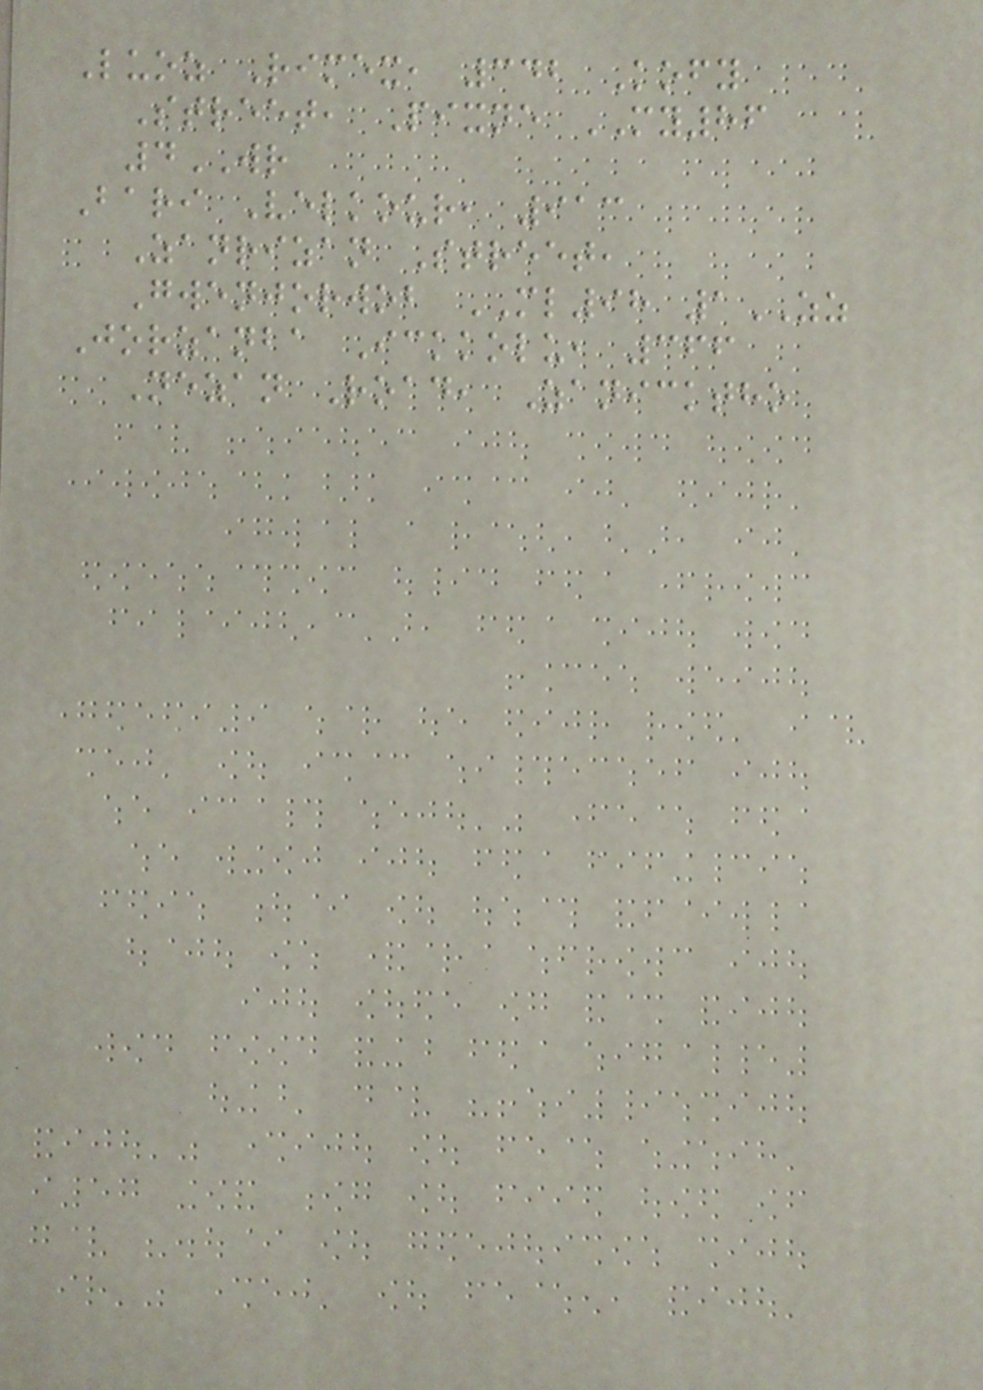Luoz Rimex, 342 Kofy
Street, Pixne MY86
4WR
Bari Velkour, 913
Zanrizan Street,
Gwenjorwob ML98 1ZZ
Jorzanba Ickkolu, 366
Nezan Road, Zanicktho
